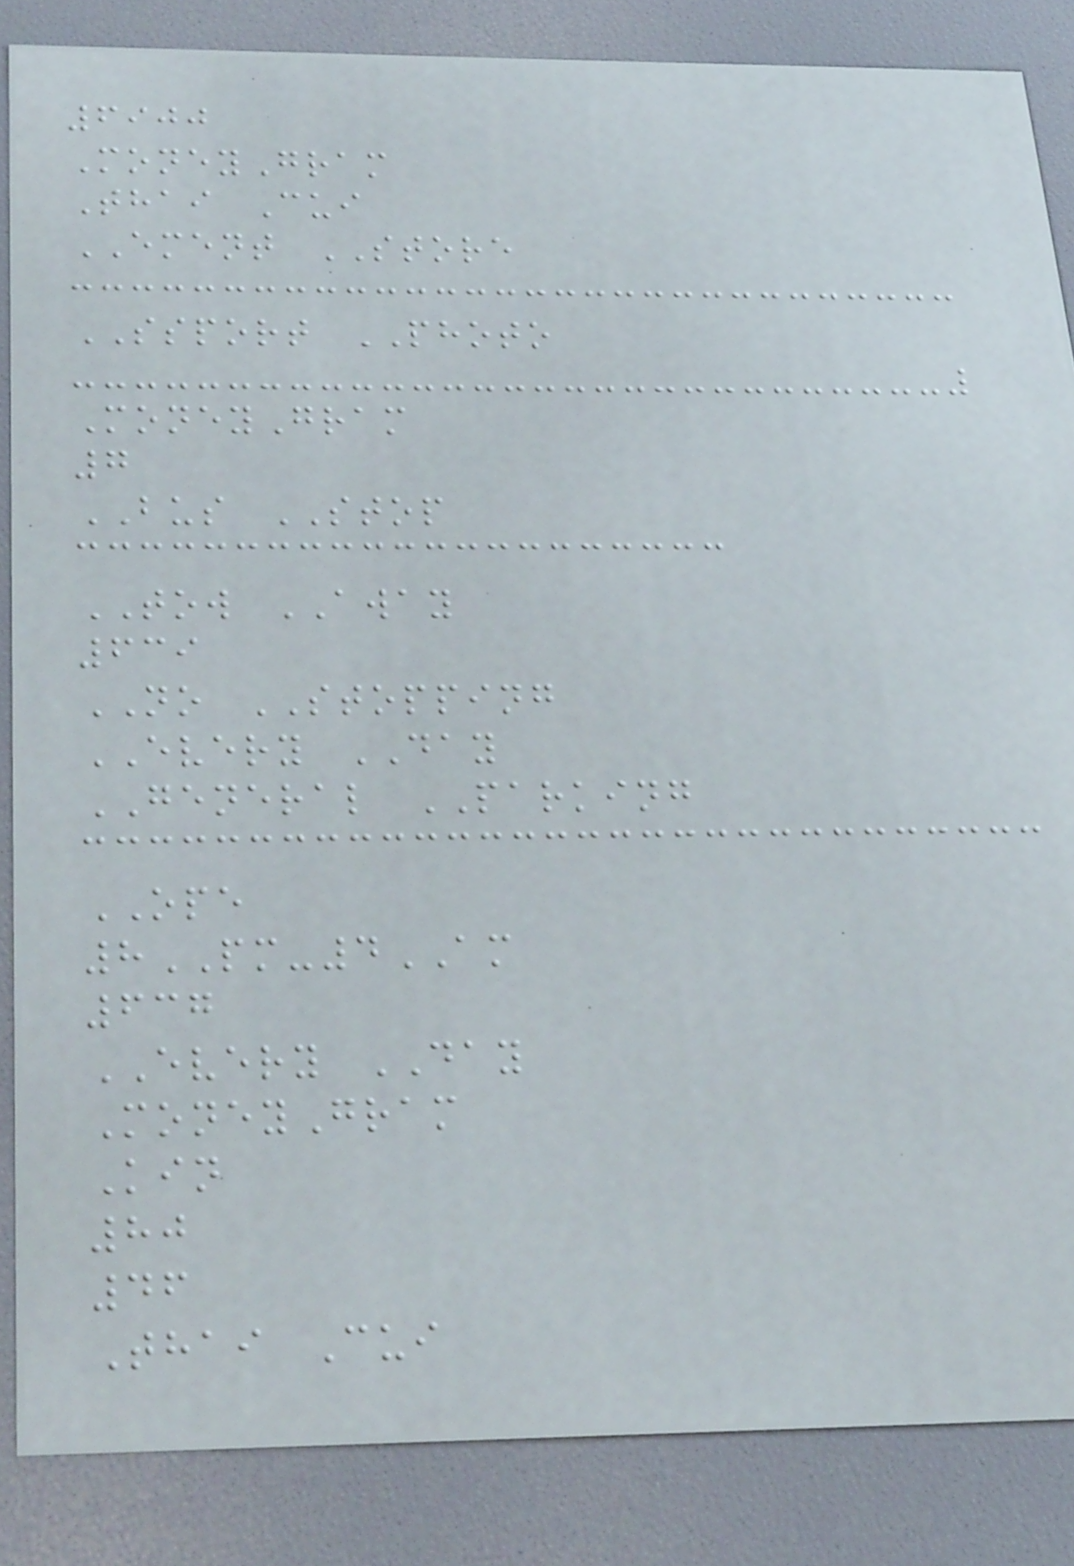6900
MoneyGram
Thai Cui
EMENT STORE
SSPORT PHOTO
MoneyGram
7
BUS STOP
TOW AWAY
639
NO STOPPING
EVERY DAY
GENERAL PARKING
OPE
8PM-4AM
637
EVERY DAY
MoneyGram
Kin
80
46
Thai Cui
